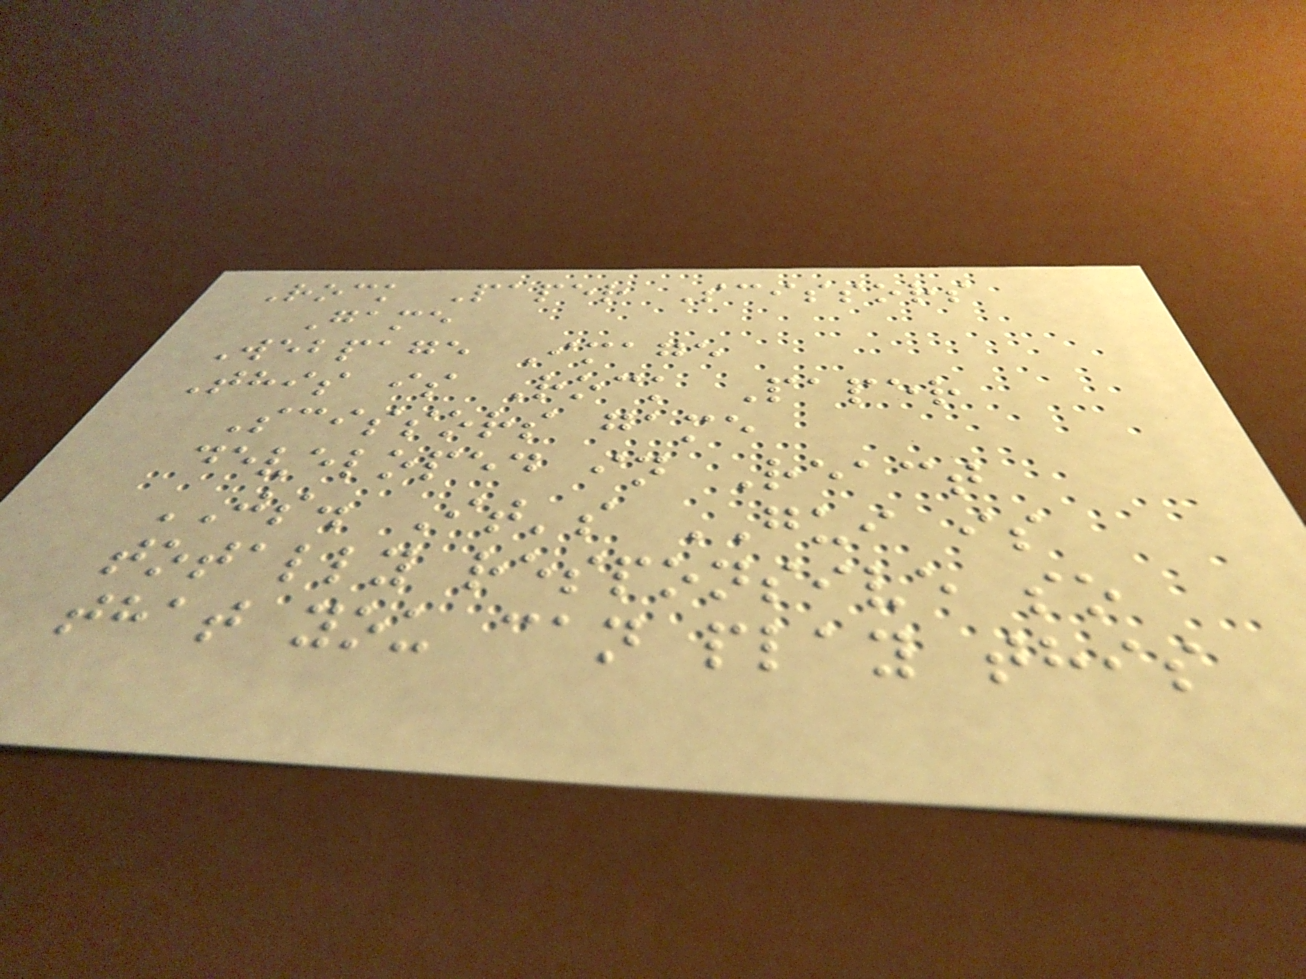Rock Paper Scissors
Game
Webpage Image
This is Rock Paper
Scissors game
developed in React
JS. It's GUI is
totally responsive so
that you can play this
